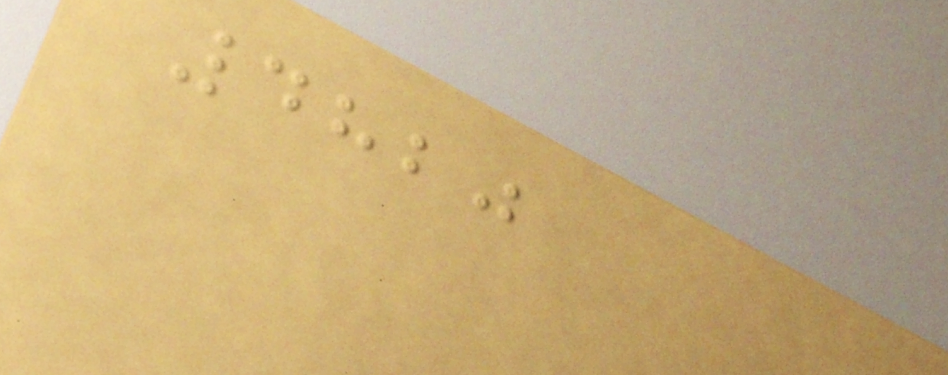4820
